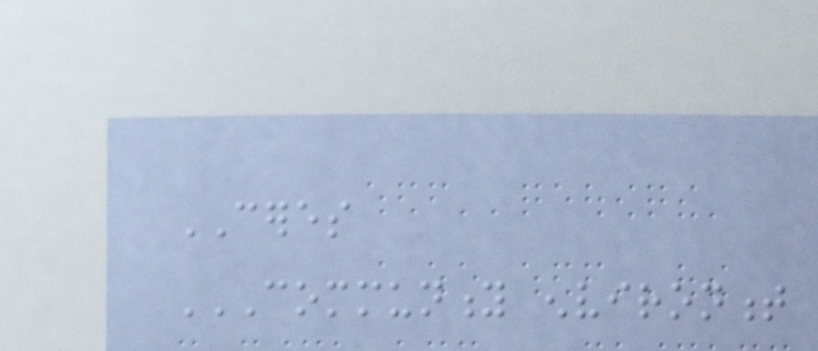CERES
COMMUNITY ENVIRONMENT
